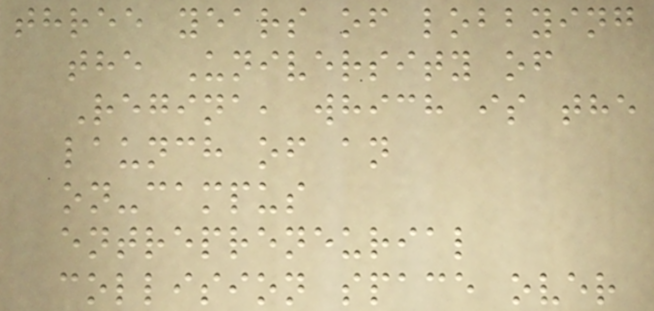three years of lobbying
the University of
Regina, which is the
launch of an
on-campus
entrepreneurial
collision space over
